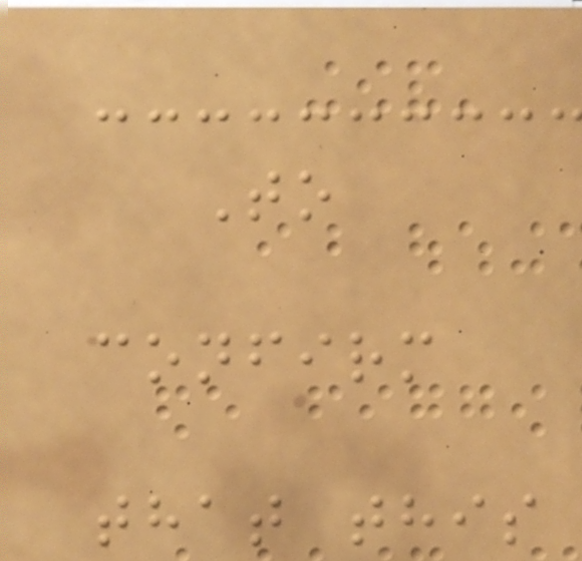To
confirm
that this
